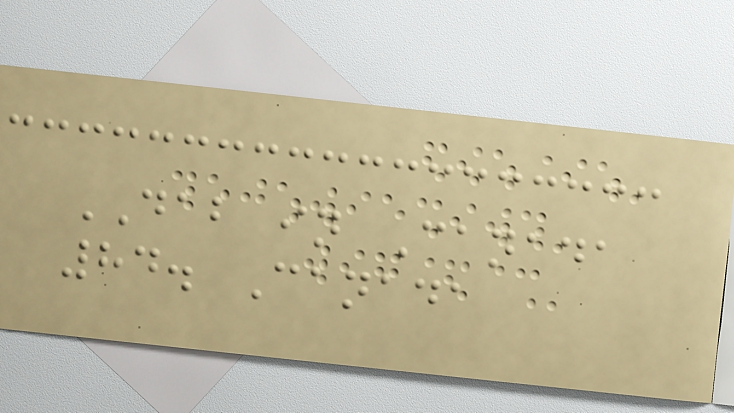DAB in Canada
84. Canada
